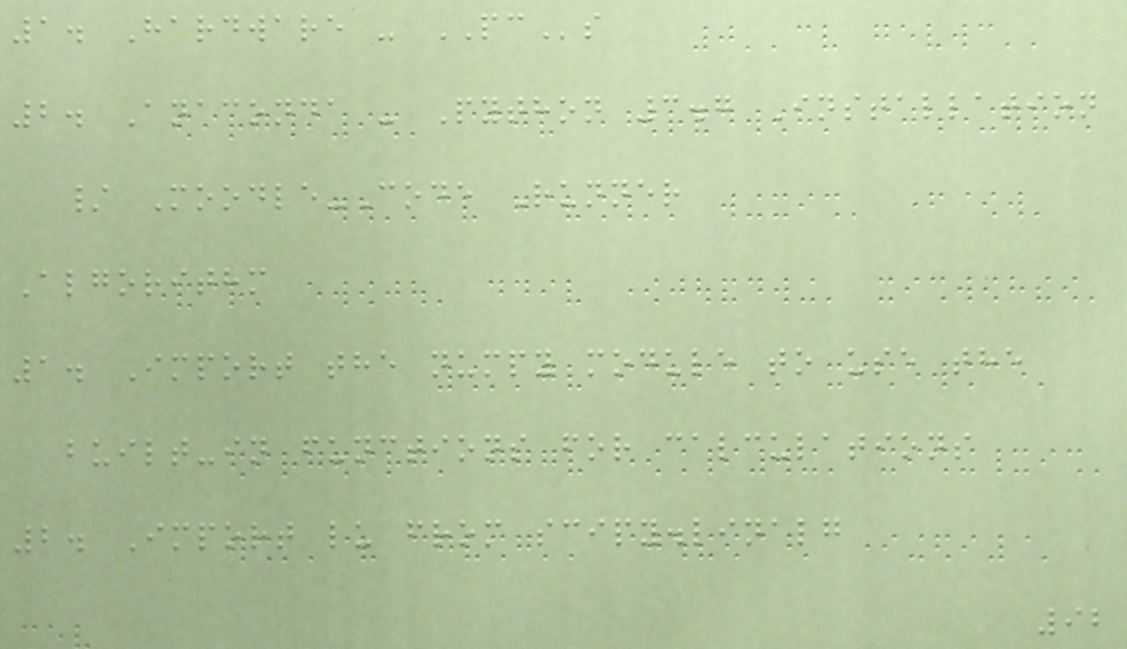1. Hardware - PCs
2. Anaconda - Python 3.7 Installation
/ Moodle-Code Runner
Algorithm
1. Import the numpy module to use the
built-in functions for calculations
2. Import lu from scipy.linalg
92
